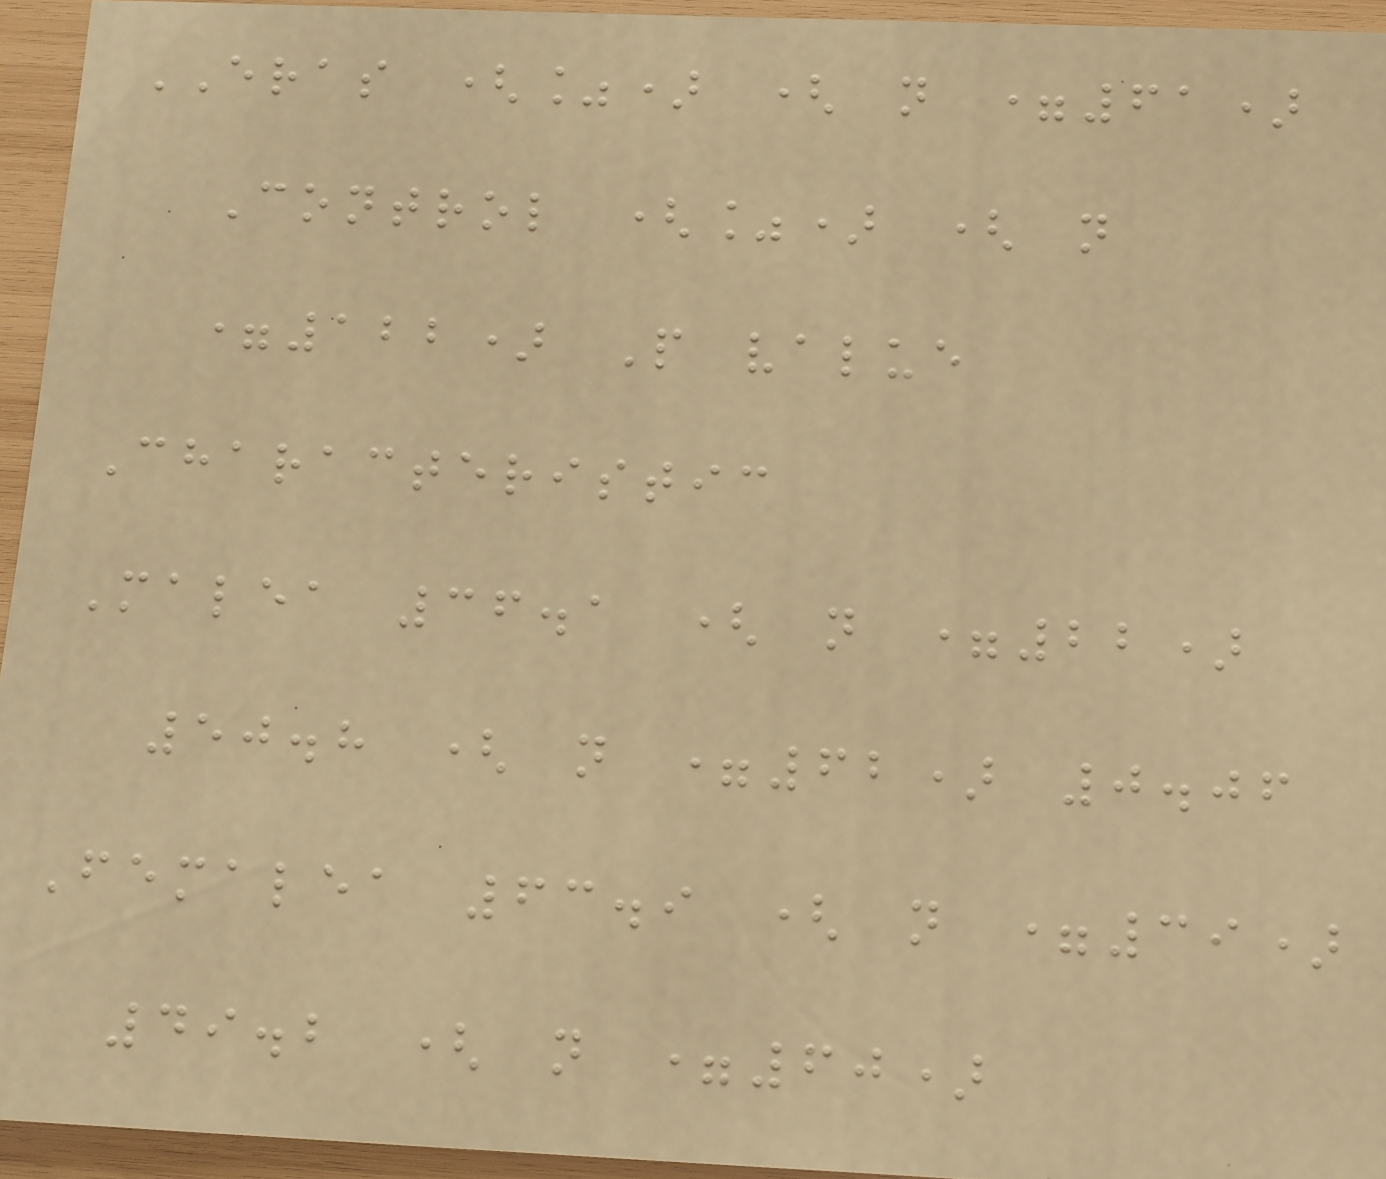ERAS (%) ( n =61)
Control (%) ( n
=122) P value
Characteristic
Malea 36.1 ( n =22)
50.8 ( n =62) 0.06
Femalea 63.9 ( n =39)
49.2 ( n =60)
